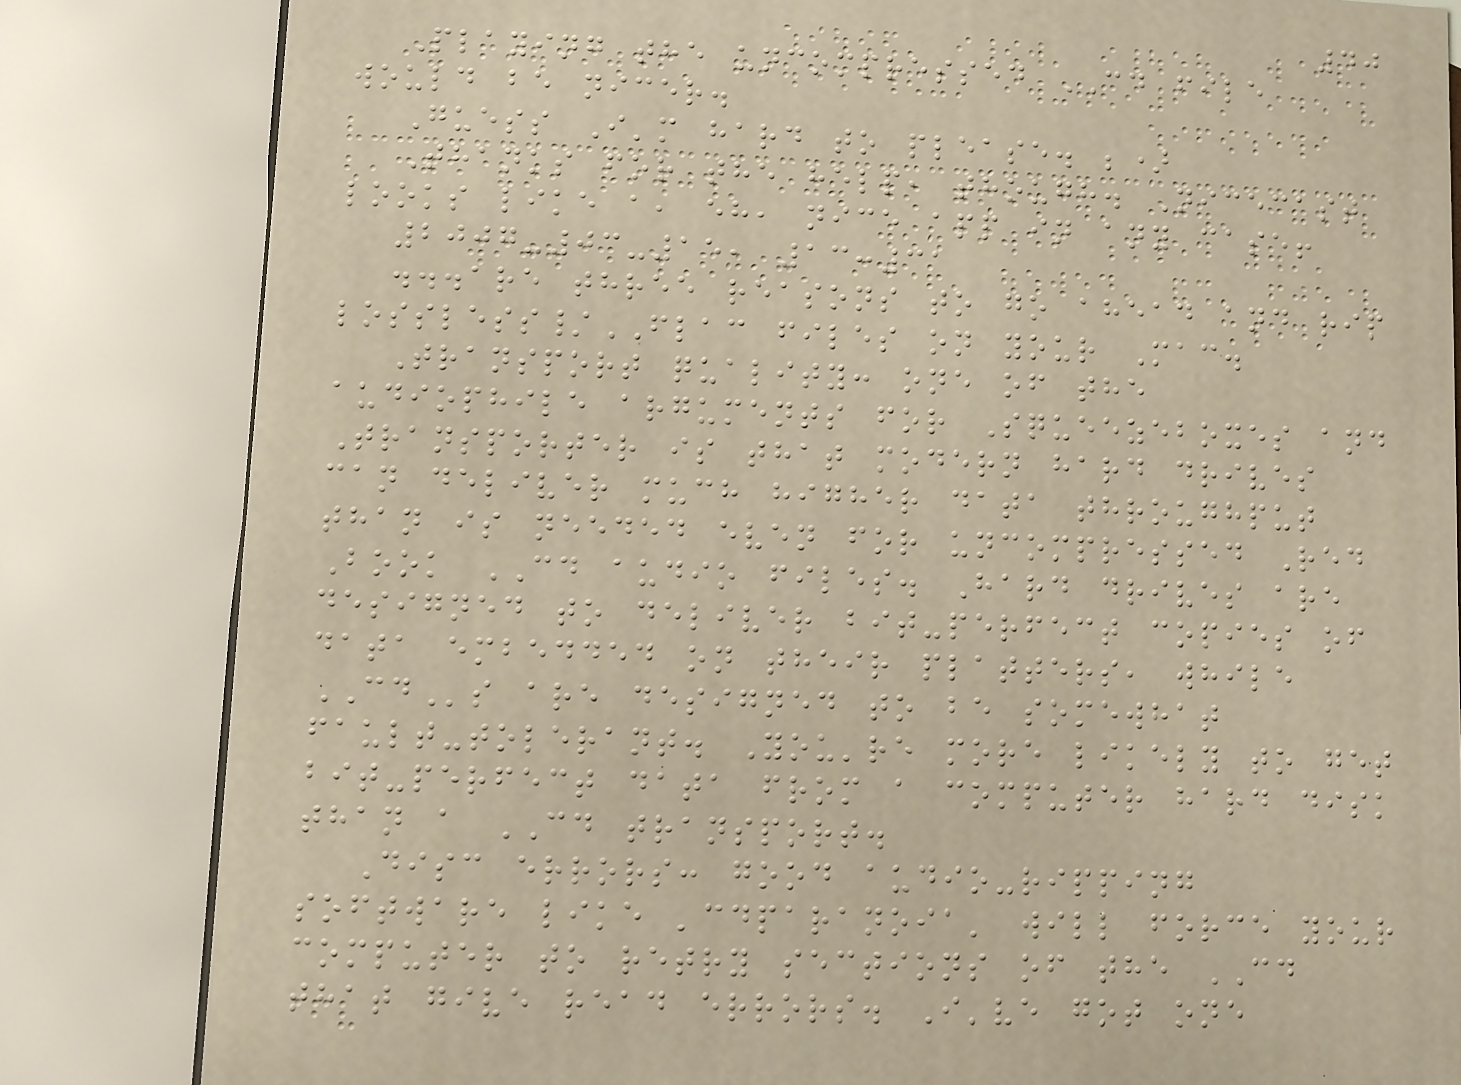40
Playing the uncompressed CD file
would be nicer.
Guess I'm hard to please. ;)
Thanks for the help, though. Nicecast
looks like a, eh, nice app in any case!
2007-03-15, 13:31
...are three reasons to go ahead and rip
lossless/FLAC files on your Mac.
Transport quality: one of the
audiophile arguments for Squeezeboxes and
Transporter is that modern hard drives
can deliver much higher data throughput
than is needed even for uncompressed Red
Book CD audio files. Hard drives are
designed to deliver bit-perfect copies of
data embedded on their platters, while
CDs are designed to be somewhat
fault-tolerant. You're more likely to get
bit-perfect data from a computer hard disk
than a CD transport.
Disc errors: good audio-ripping
software like 'cdparanoia' will force your
computer to retry sections of the CD
that give read errors. I've got one
